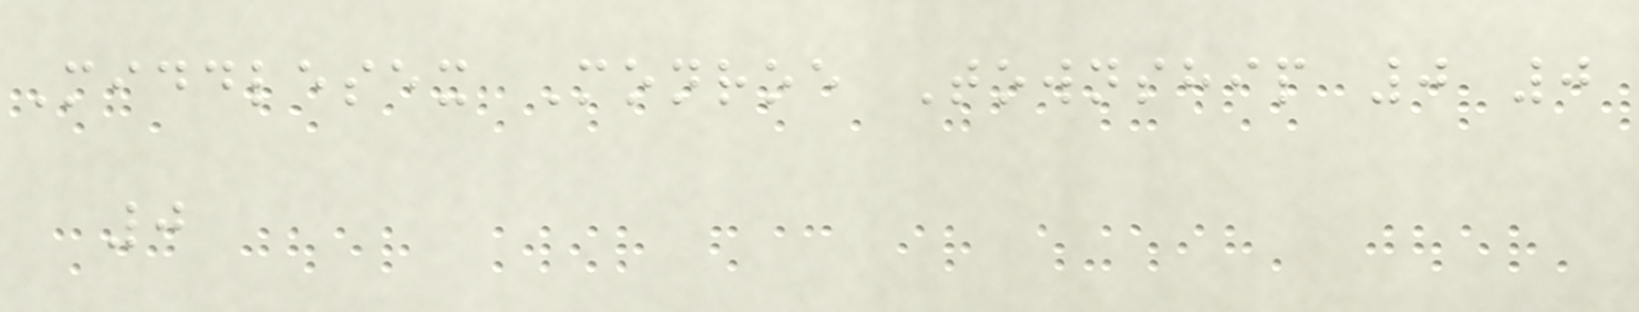Middlesex Monroe Township 0 0
0
